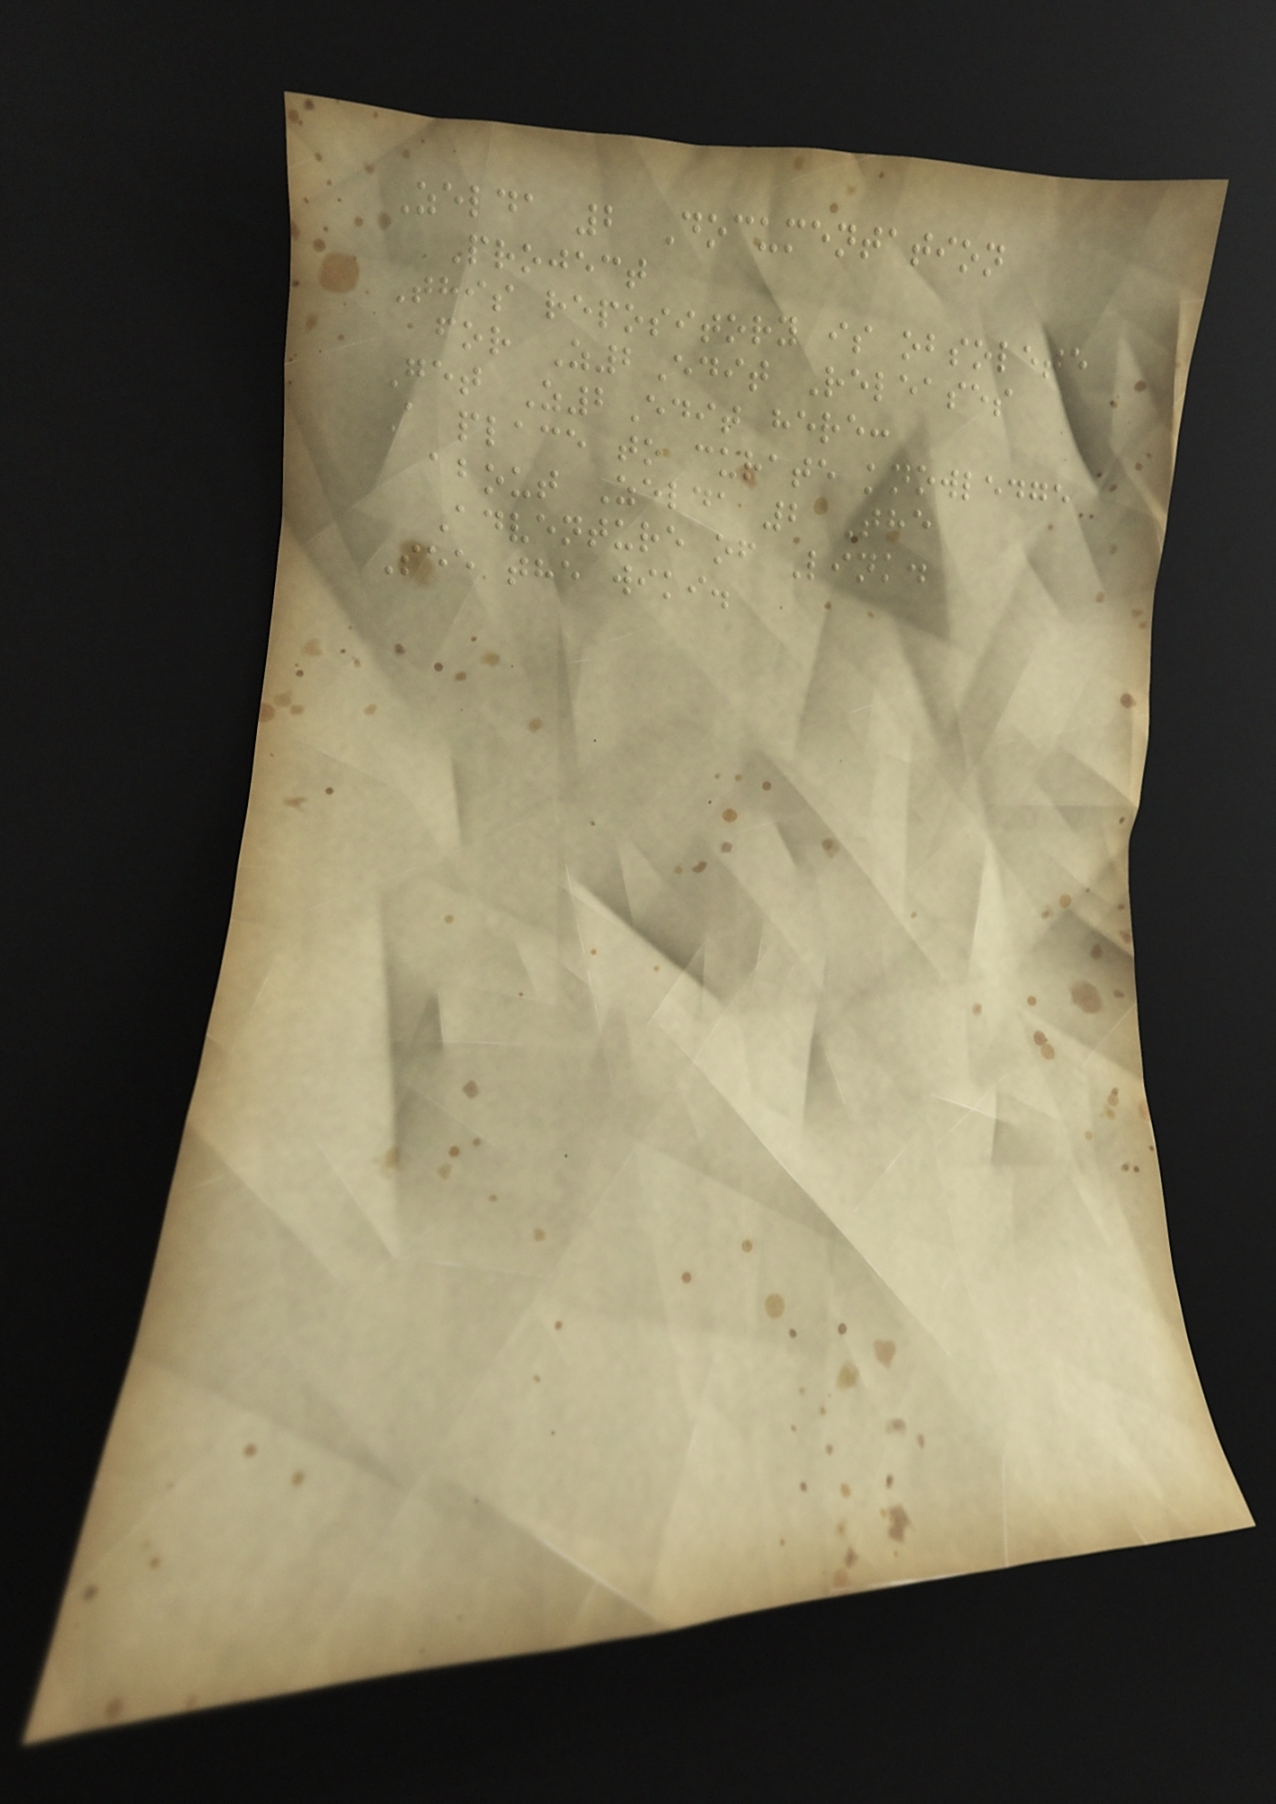Zelda 2 Documentation
Project
This repository is obsolete
for Z2Edit Releases
Get Z2Edit here:
A place to curate knowledge
about Zelda 2 The
Adventure of Link.
See the wiki.
